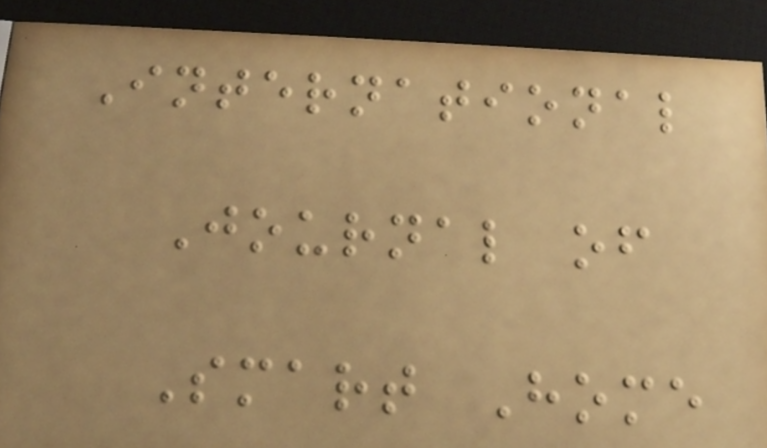International
Journal of
Smart Home
